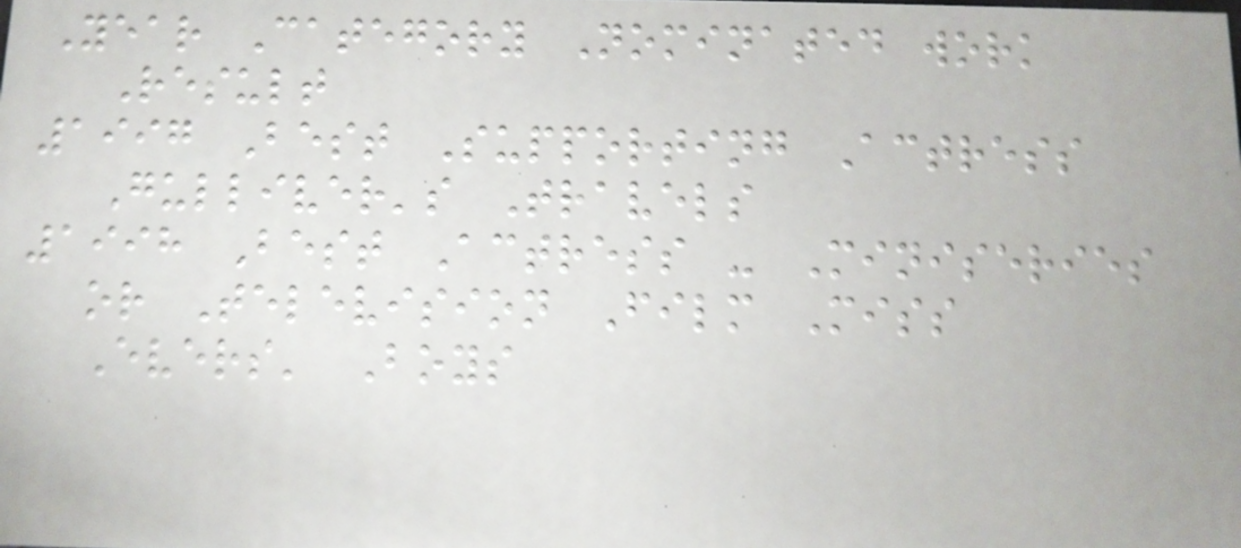Year Category Nominated work
Result
1997 Best Supporting Actress
Gulliver's Travels
1998 Best Actress - Miniseries
or Television Film Miss
Evers' Boys
